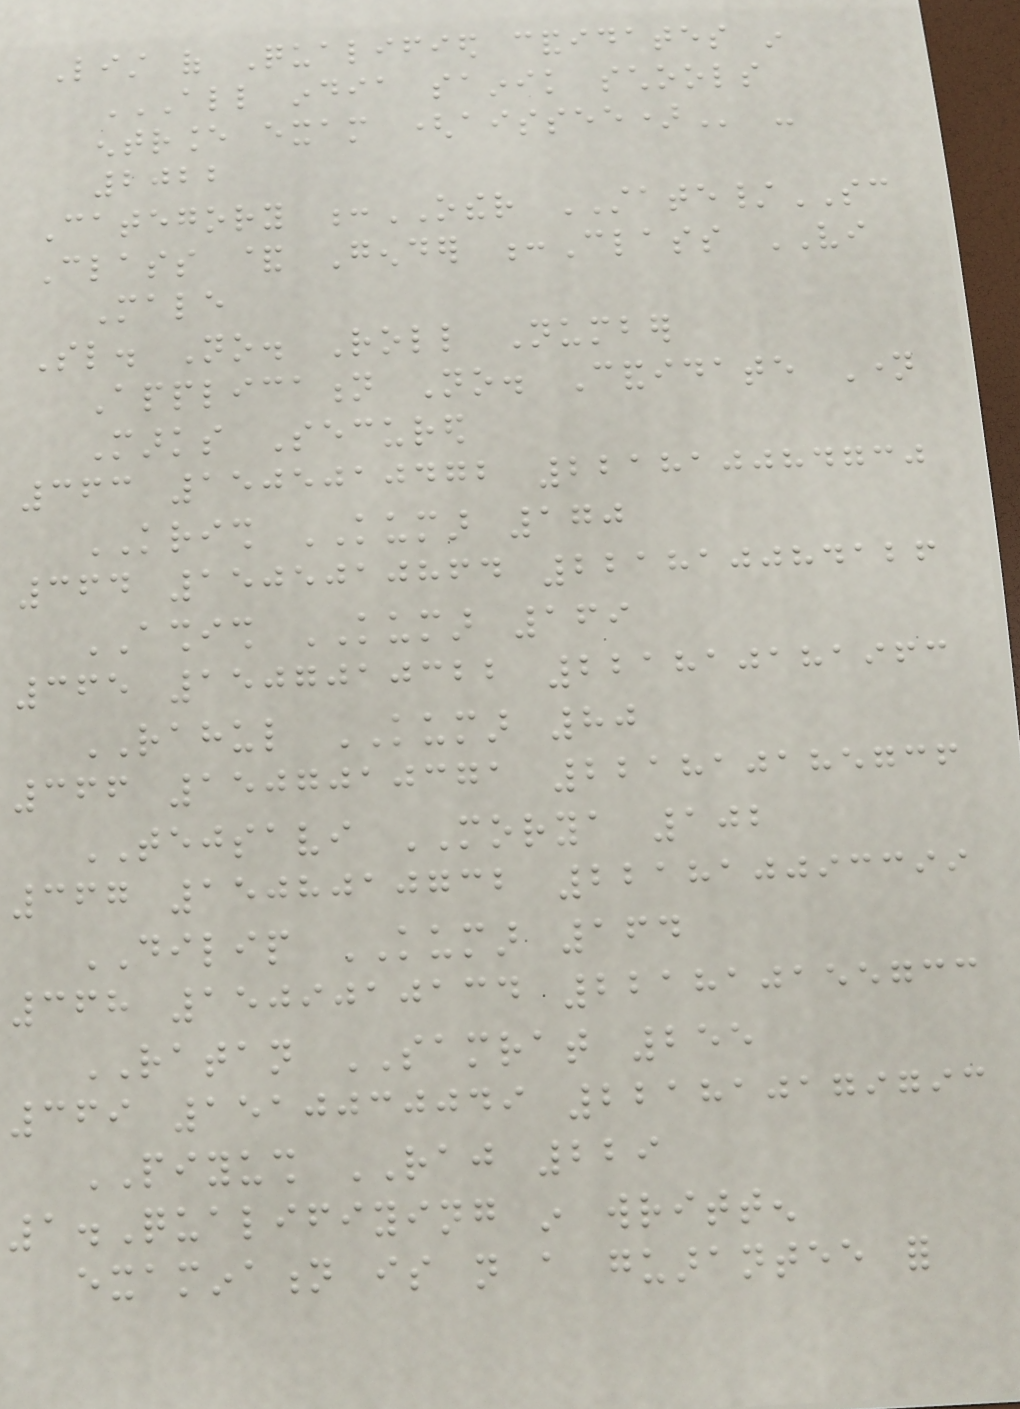List of Qualified candidates in
ALL INDIA SAINIK SCHOOLS
ENTRANCE EXAM (AISSEE) -
2022
Category :OTHER STATE/SC
Class & Gender :Class VI
Male
Sl. No. Roll Number
Application No. Candidate Name
Marks Secured
363 1505010472 221810084730
KRISH KUMAR 170
364 1505010864 221810084126
ASHISH KUMAR 169
365 1507010322 221810181963
RAHUL KUMAR 80
366 1507010371 221810185736
TEJSAVI MORYA 102
367 1508010732 221810093399
DILIP KUMAR 164
368 1509010134 221810155733
RATAN SAMRAT 255
369 1510030049 221810179793
PIYUSH RAJ 229
1.Qualifiying in written
examination is not a guarantee for
